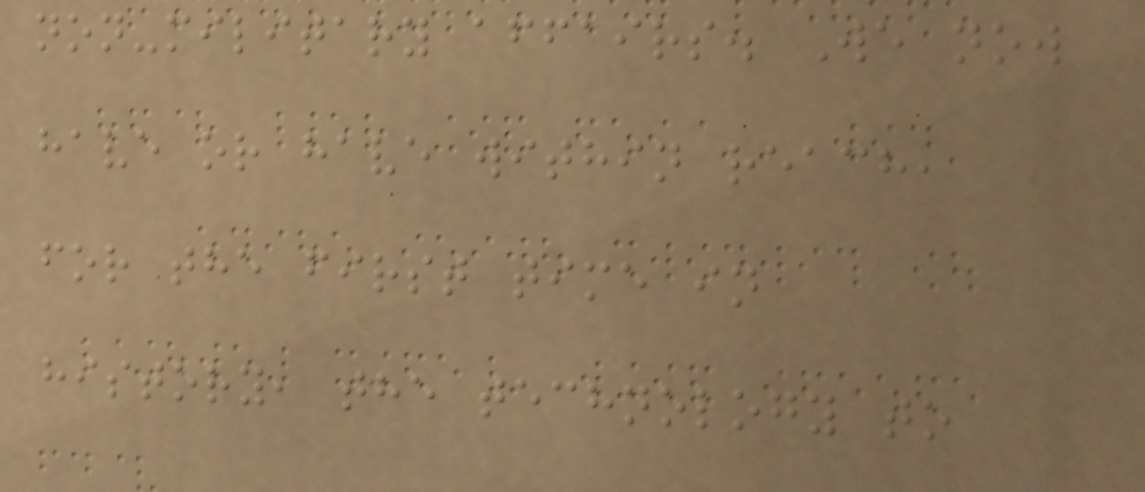non-military affairs. We now
have or have within reach,
for the first time in
history, the technology to
